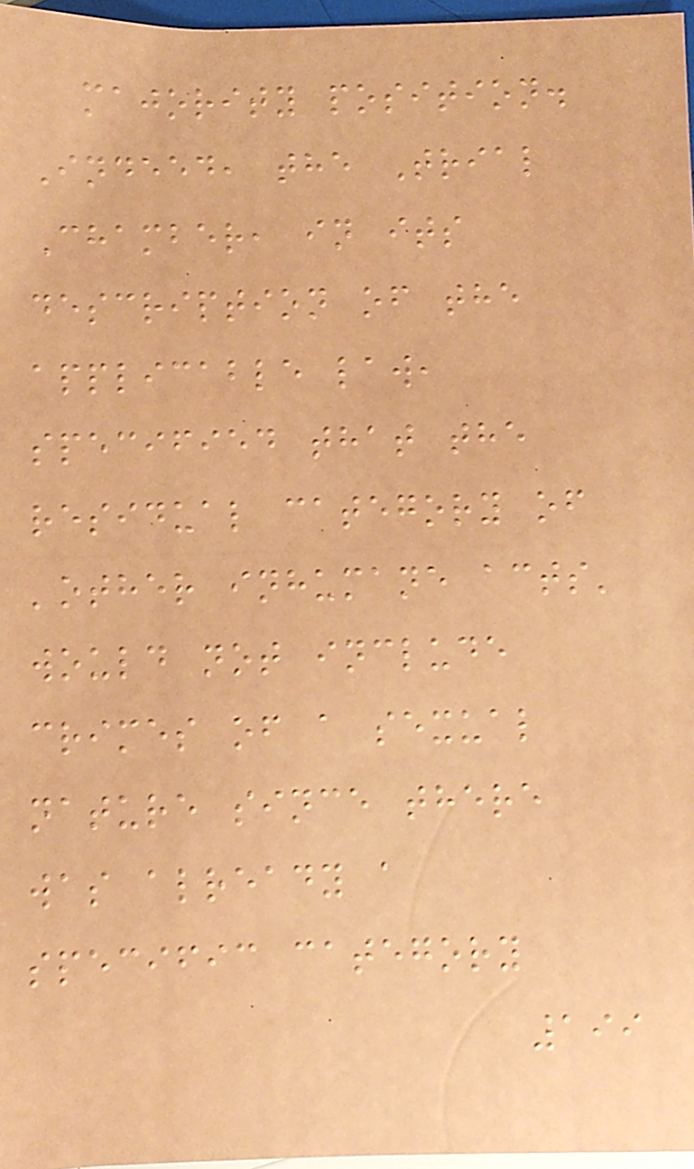majority position.
Indeed, the Trial
Chamber, in its
description of the
applicable law,
specified that the
residual category of
'other inhumane acts'
would not include
crimes of a sexual
nature since there
was already a
specific category
199
